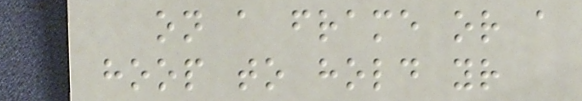on a frame or a
hoop to hold your
